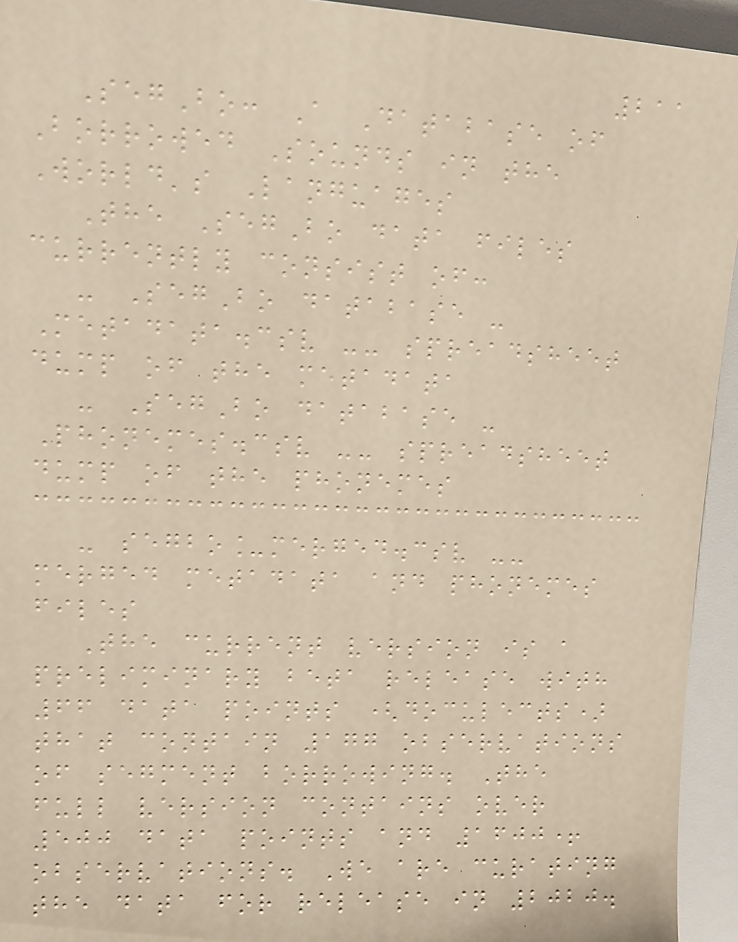211
SegBo: A Database of
Borrowed Sounds in the
World's Languages
The SegBo data files
currently consist of:
- SegBo database -
Metadata.csv -- spreadsheet
dump of the metadata
- SegBo database -
Phonemes.csv -- spreadsheet
dump of the phonemes
- segbo_merged.csv --
merged metadata and phonemes
files
The current version is a
preliminary beta release with
66 data points (doculects)
that contain 177 observations
of segment borrowing. The
full version contains over
500 data points and 1600+
observations. We are curating
the data for release in 2020.
